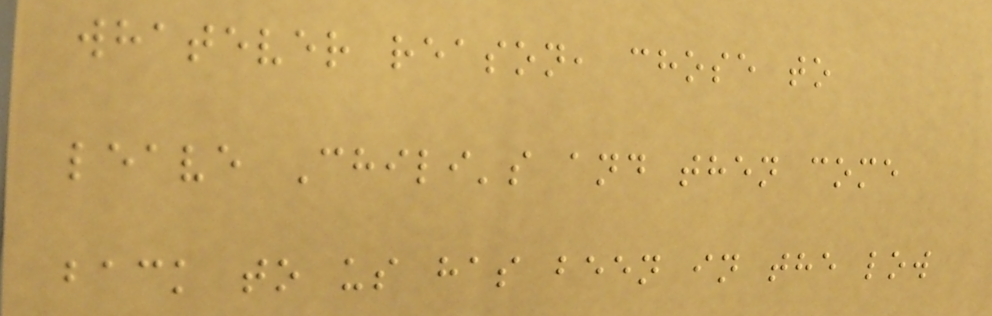whatever reason, chose to
leave Chili's and then come
back to us has been in the low
